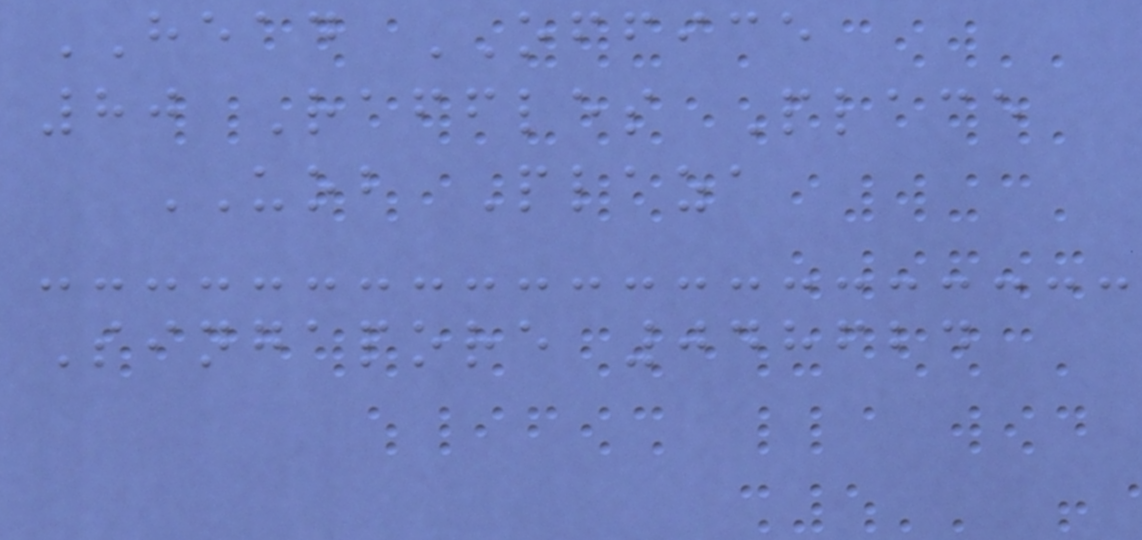HEAD OFFICE
80 Raffles Place
UOB Plaza
Singapore 048624
